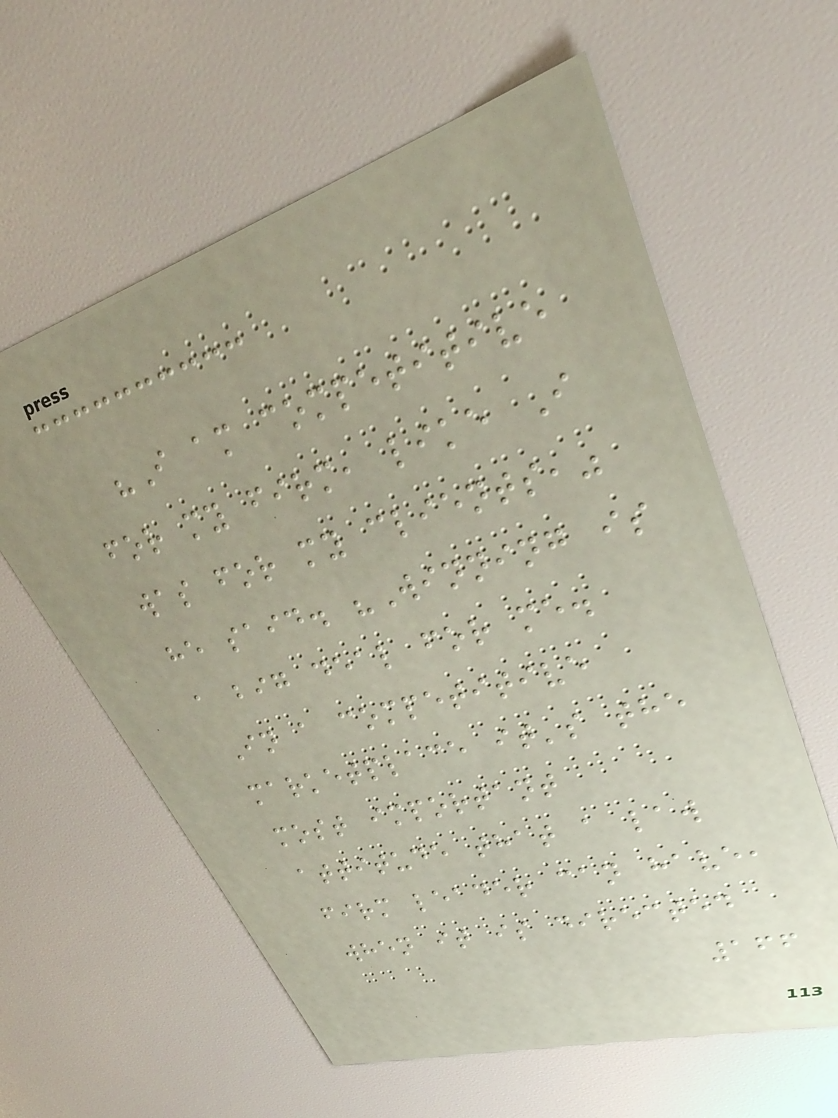"I am competitive
for my firm, like I
was for my clients,"
he said. "Winning is
a big deal for me.
In a competitive
marketplace it's the
most important
attitude that a law
firm leader can have,
when it is directed
166
